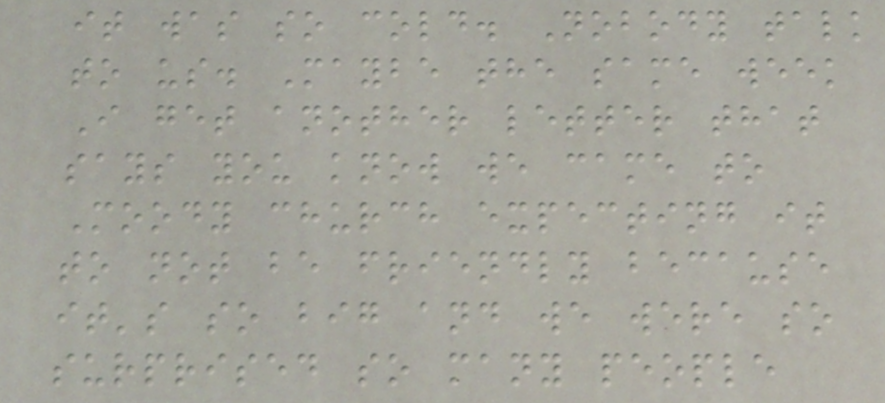it was so cold. Nobody talk
to us. Maybe the same week
I get another letter that
says you know we came to
Moody church expecting it
to not be friendly because
it's so big and we were so
surprised so many people
